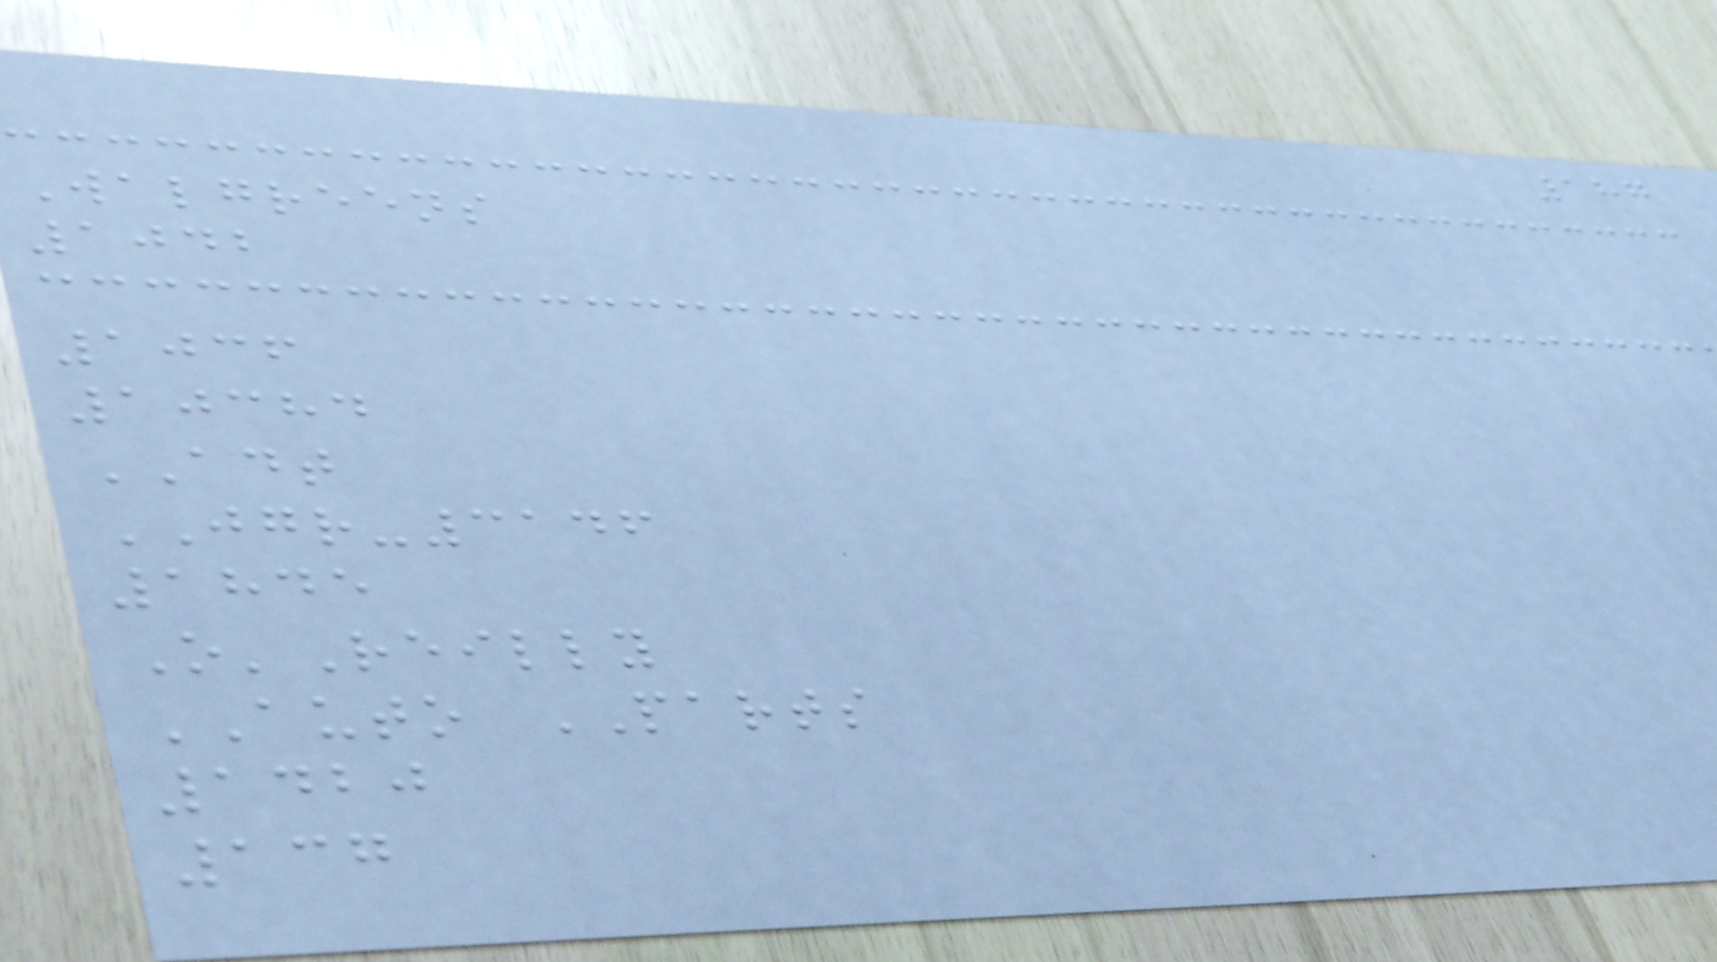187
Walgreens
1042
1036
10384
ADT
JGR-3146
1845
O'Reilly
AUTO PARTS
1420
137
